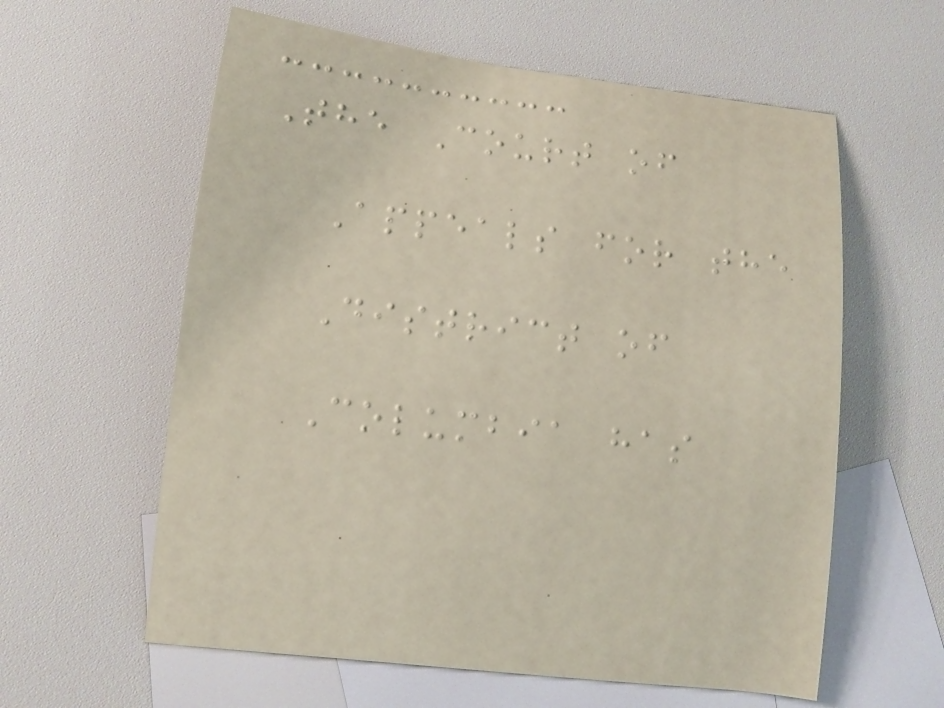The Court of
Appeals for the
District of
Columbia has
